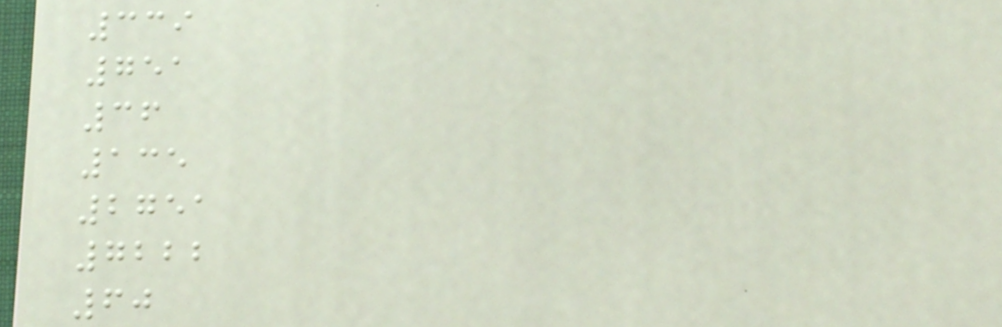339
751
36
135
2751
7222
60
